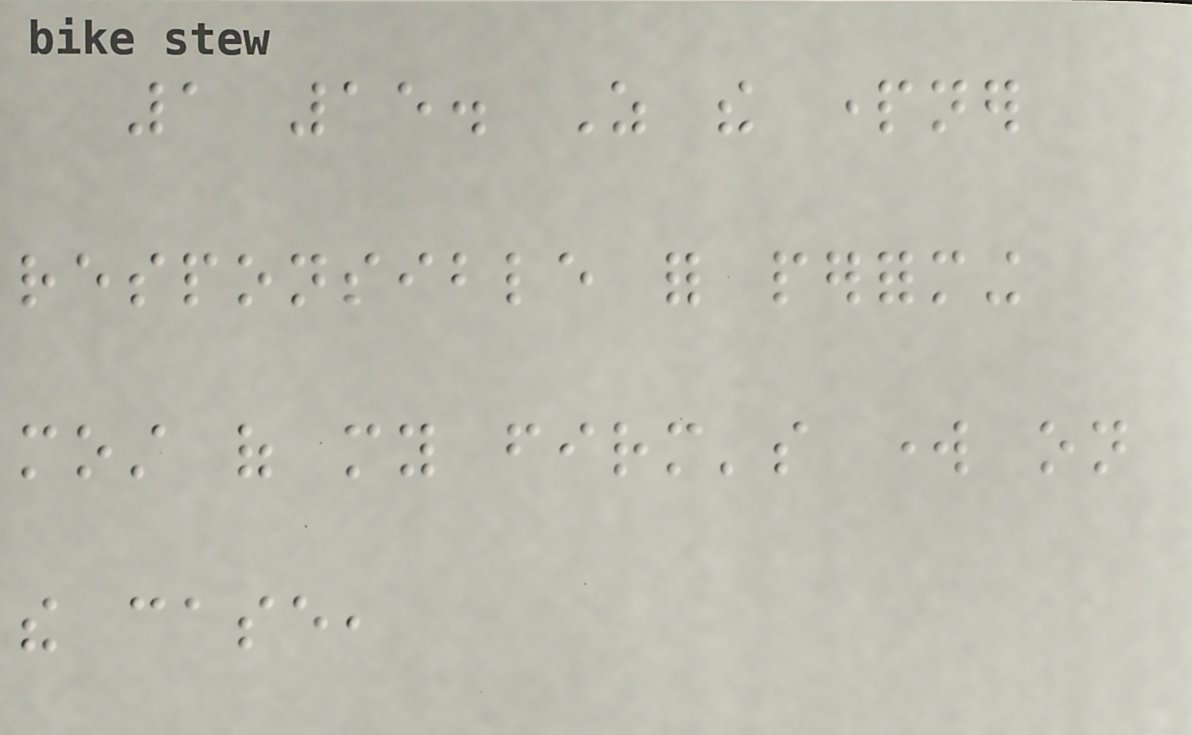1 15. As the partner
responsible for performing
most of my firm's work on
the case,
